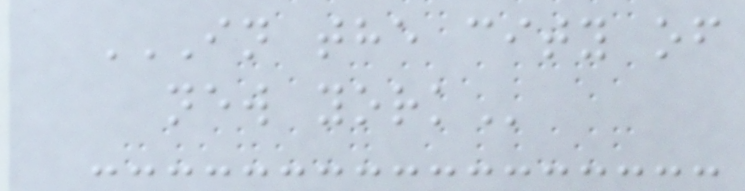IN THE CITY OF
NEW YORK
